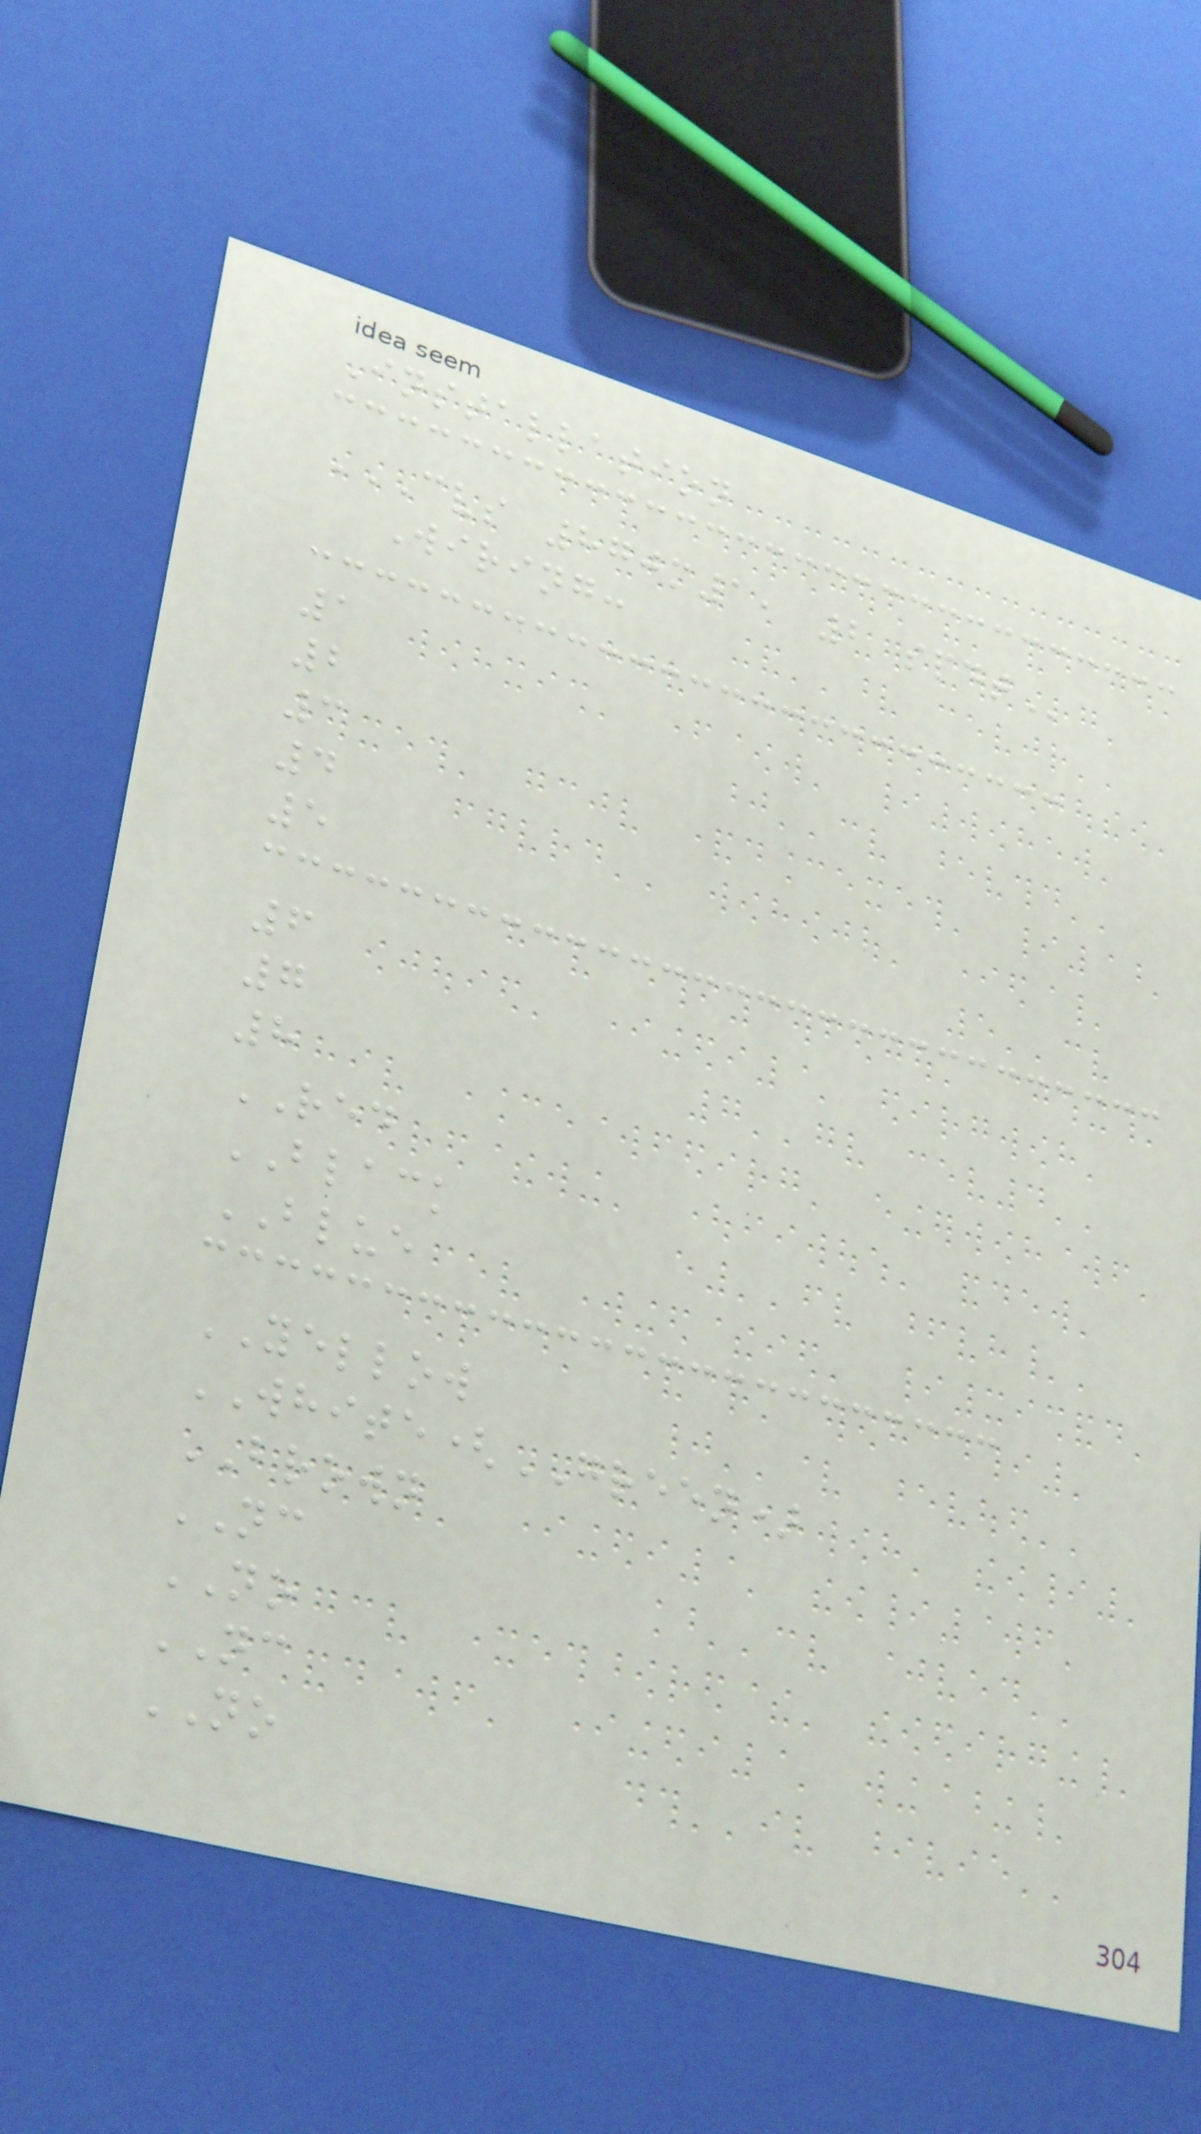Installation
CVS 870M1, 2 SPDT
Wiring:
1
2
3
4
5
6
7
8
RED
BLACK
BLUE
YELLOW
WHITE(GREEN)
BROWN
NC
NO
NC
NO
